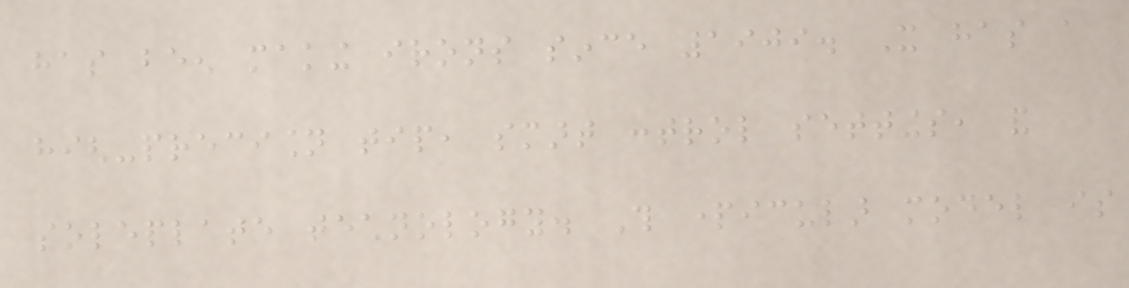has been making irons since 1909. It has a
high-precision tip, smart control settings, and
soleplate technology. This particular model is
